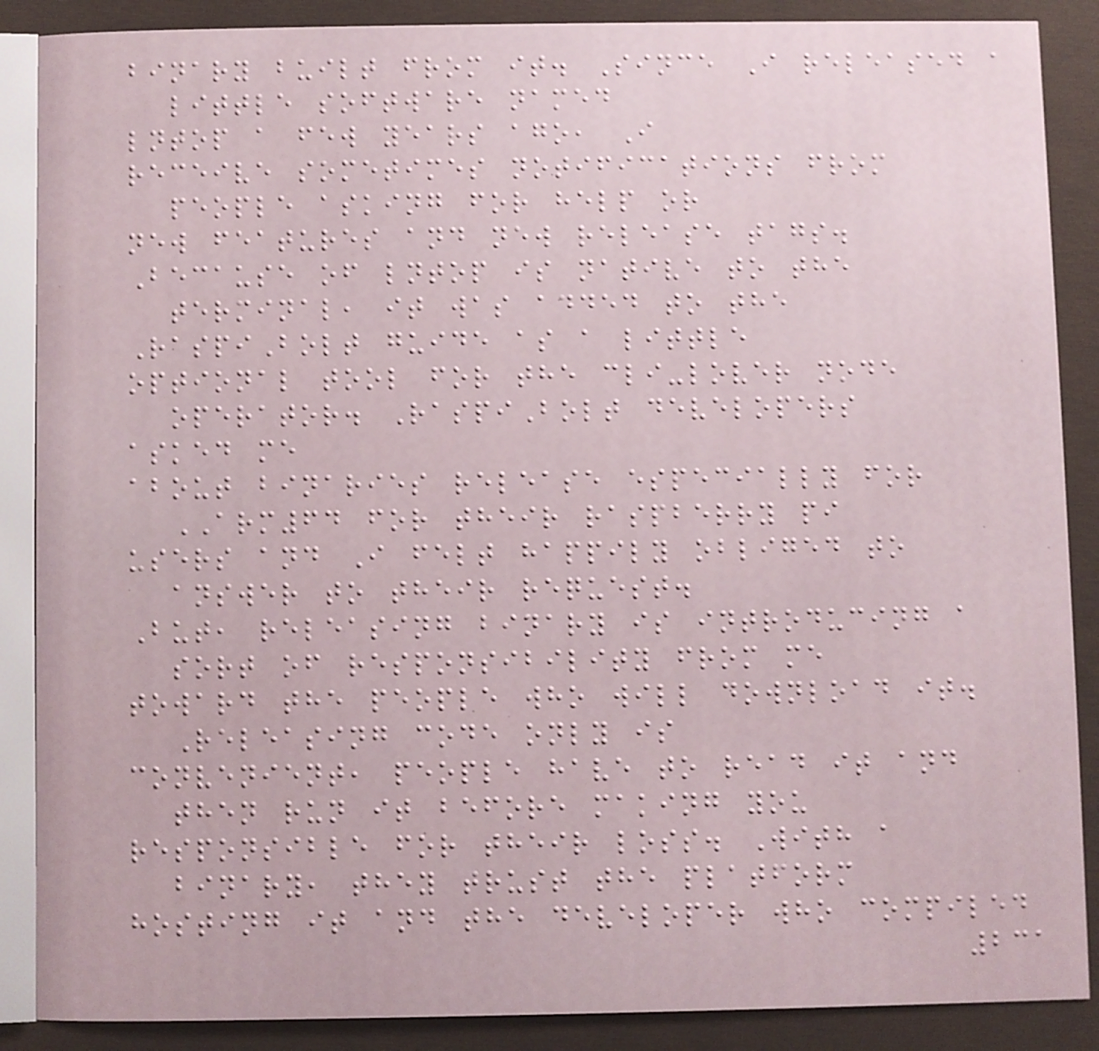binary built from it. Since I released a
little software named
lntop a few years ago, I
receive sometimes notifications from
people asking for help or
new features and new release tags.
Because of lntop is native to the
terminal, it was added to the
RaspiBolt guide as a little
optional tool for the cli-lover node
operator. RaspiBolt developers
asked me
about binaries release especially for
ARM64 for their raspberry pi
users and I felt happily obliged to
answer to their request.
But, releasing binary is introducing a
sort of responsibility from me
toward the people who will download it.
Releasing code only is
convenient, people have to read it and
then run it before making you
responsible for their loss. With a
binary, they trust the platform
hosting it and the developer who compiled
231
